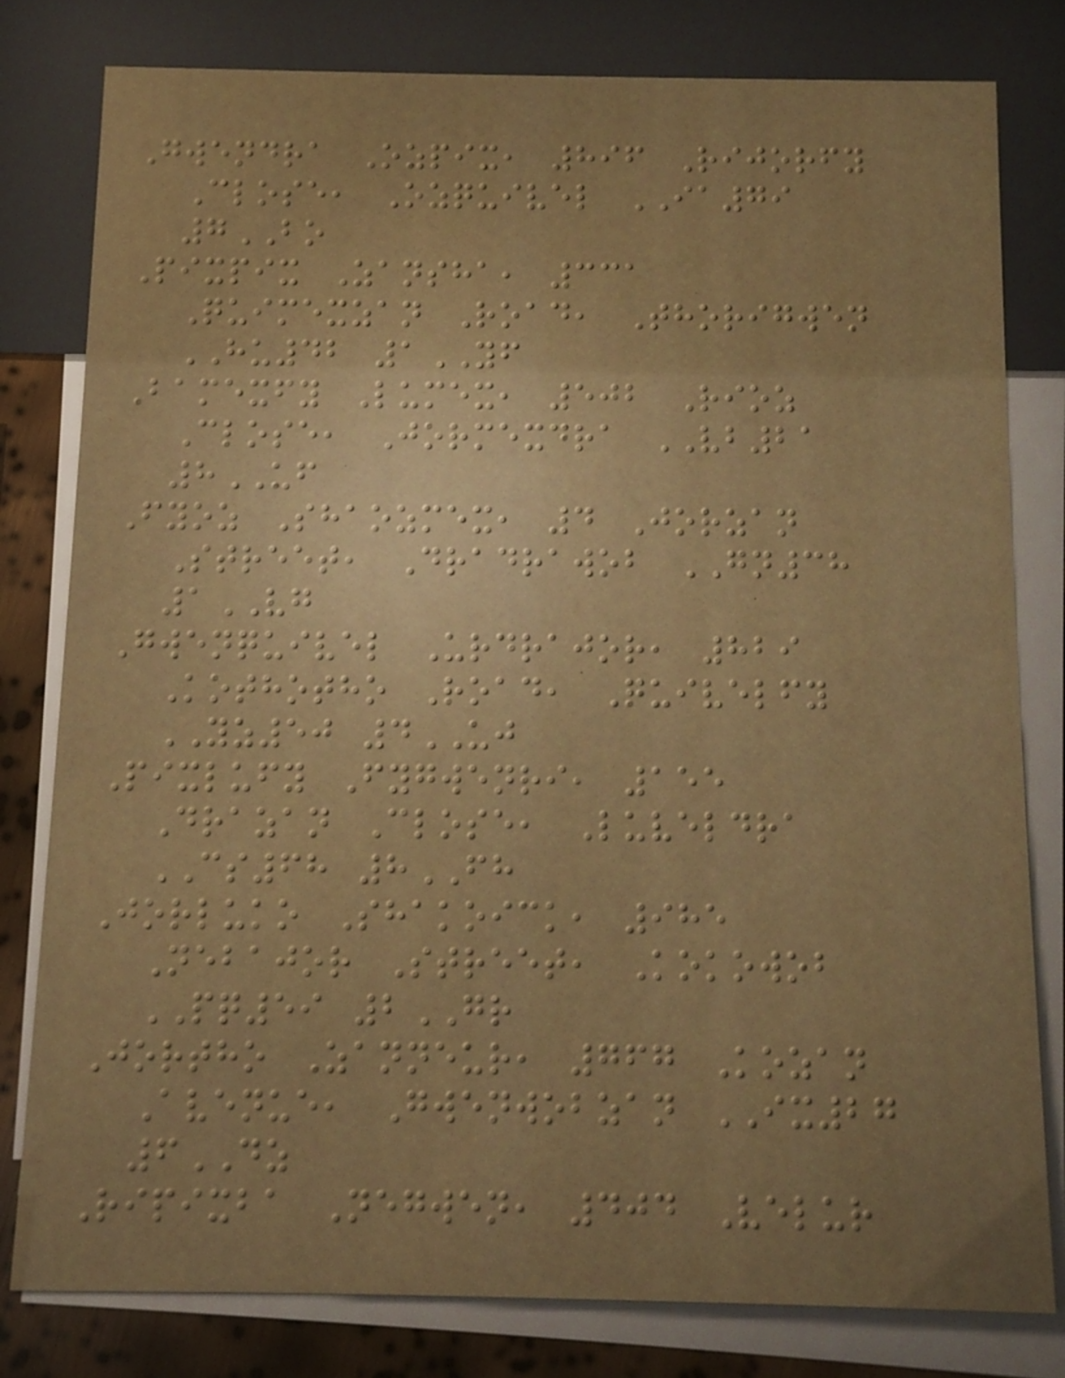Gwendra Ozpix, 896 Rijorfy
Close, Ozquivel IA79
7BO
Pixpix Zansha, 331
Quimexzan Road, Thorigwen
HU42 1YF
Bamexfy Lumex, 502 Rioz
Close, Jormexdra VB21
8UF
Fyoz Shaozmex, 4 Jorzan
Street, Dradrawob GN38
1VG
Gwenquivel Urdrajor, 829
Kothotho Road, Quivelfy
YZ50 4UJ
Pixlufy Fygwenri, 155
Drazan Close, Luveldra
CS68 8FH
Jorluko Shakoick, 985
Nebajor Street, Kokowob
PQ59 2GR
Jortho Zanneur, 767 Kozan
Avenue, Gwenwobzan IX27
6DZ
Ripixba Negwen, 404 Velur
